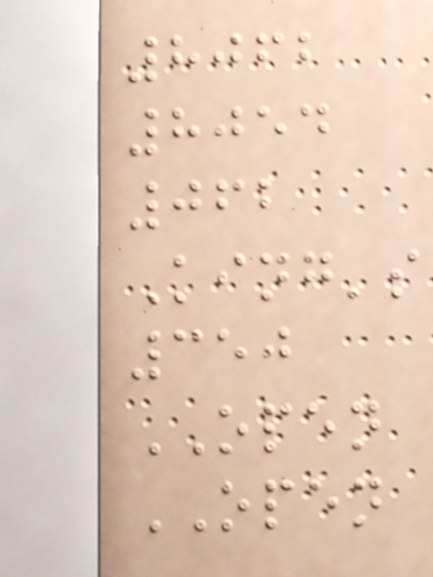8062
8054
062
King's
350
OPEN
OPEN
